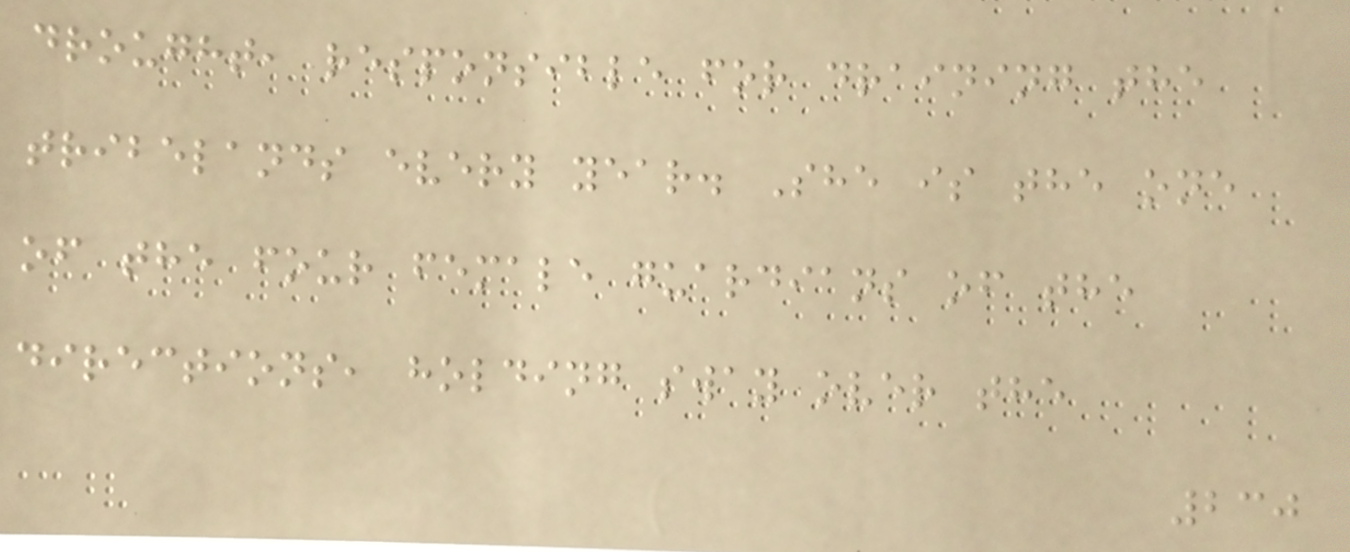drought, responsible for draining the
tribelands every year. She is the one
of the four female guardians of the
directions, holding sway over the
230
